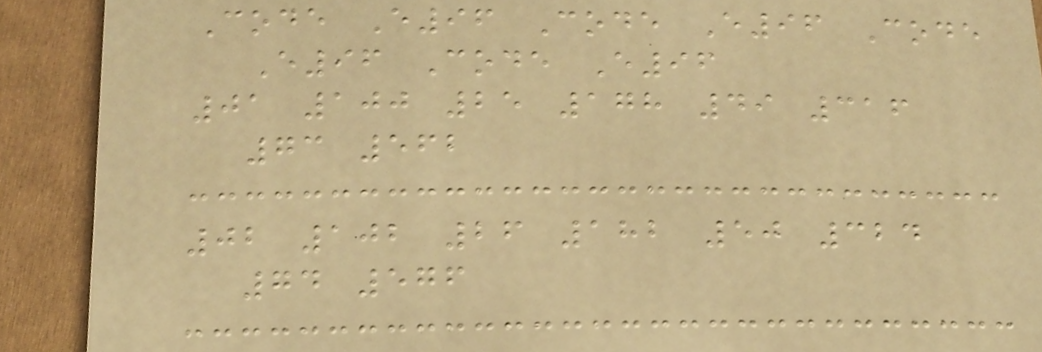Code E96 Code E96 Code
E96 Code E96
01 100 25 178 49 316
73 562
02 102 26 182 50 324
74 576
